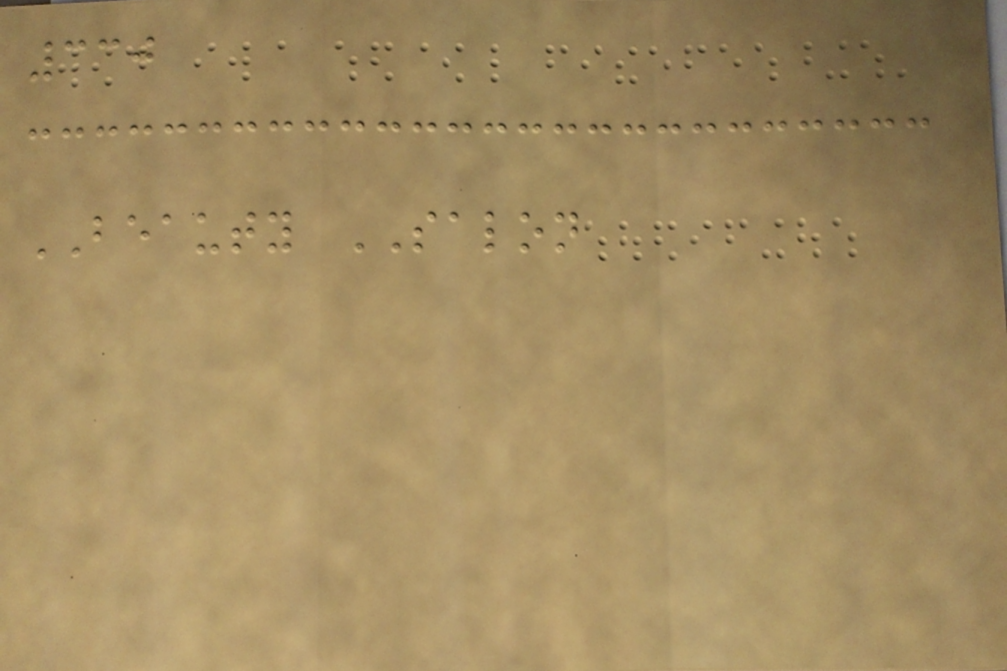330
BEAUTY SALON
